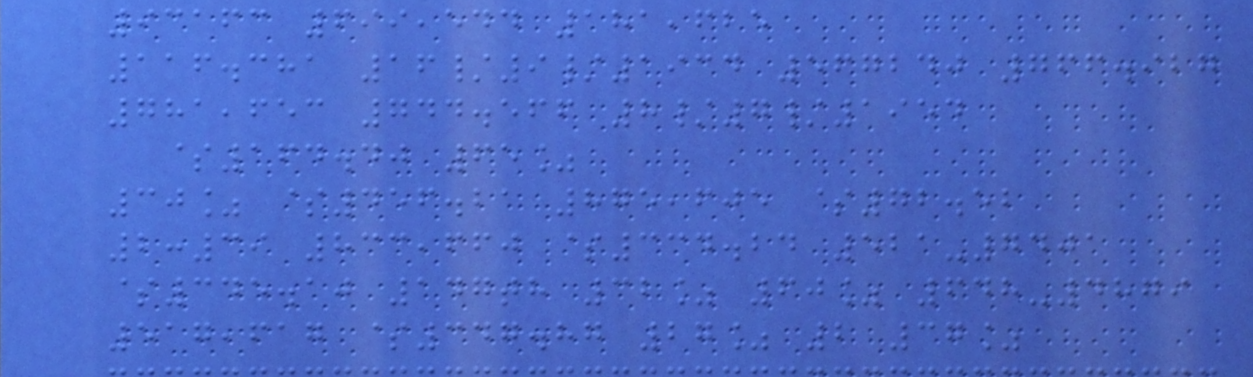93163 699,544 181,625
116.381 16/9/1934 567240 766.927
781,653 744.566 8/7/1954
$164.40 65%
30% $456.21 875,605 $72.52
2:39 833,660 $334.24 521-7401
$345.10 147th 32% 60% 648-4879
517,617 $347.87 27% 2 37%
